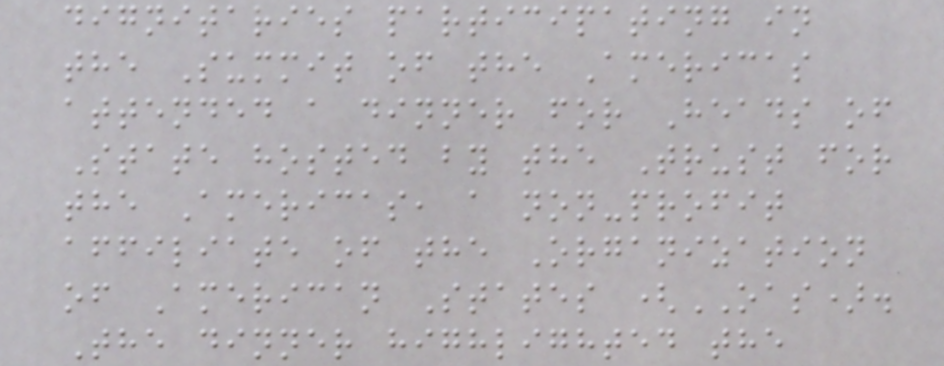dignitaries participating in
the Summit of the Americas
attended a dinner for Heads of
State hosted by the Trust for
the Americas, a non-profit
affiliate of the Organization
of American States (OAS).
The dinner highlighted the
